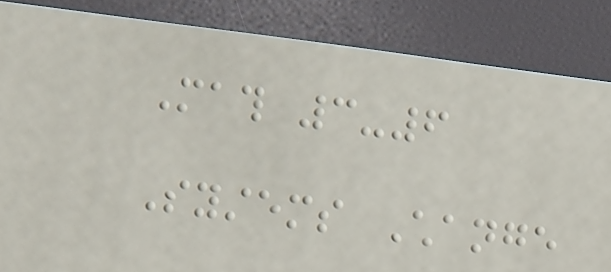Math 3-6
Systems Change
